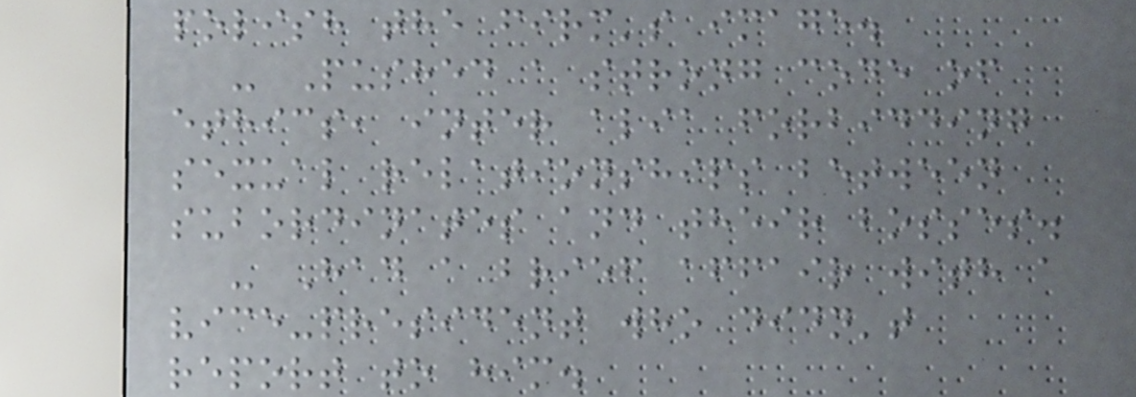polish the firm's image.
- Pushed a strong code of
ethics, inter alia forbidding
sexual relationships between
subordinates and their bosses.
- Had a brief affair with a
vice-president who didn't
report to him.
